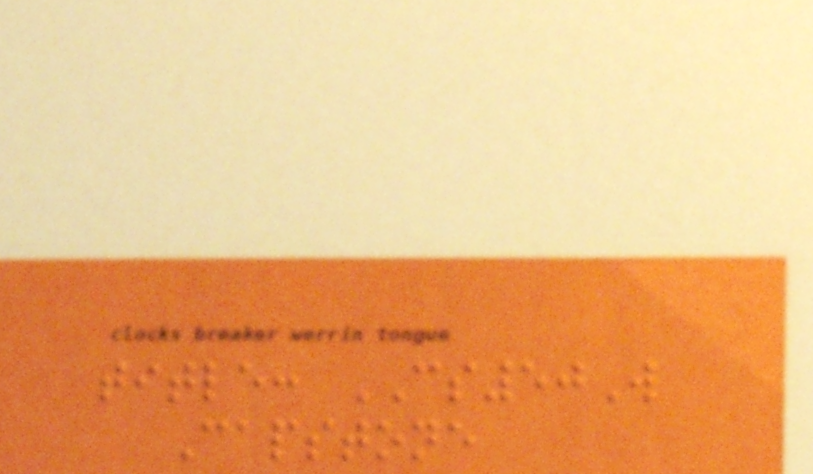title: CS50W
Capstone
